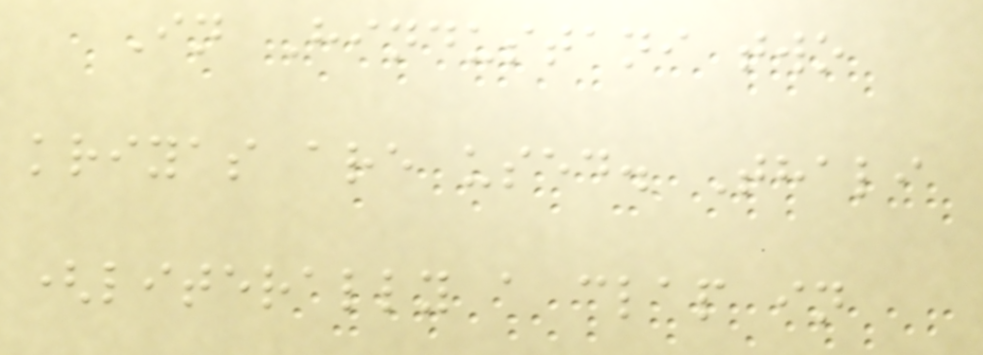In Hindustani two
kriyas are used. Thali
(literally a clap in
